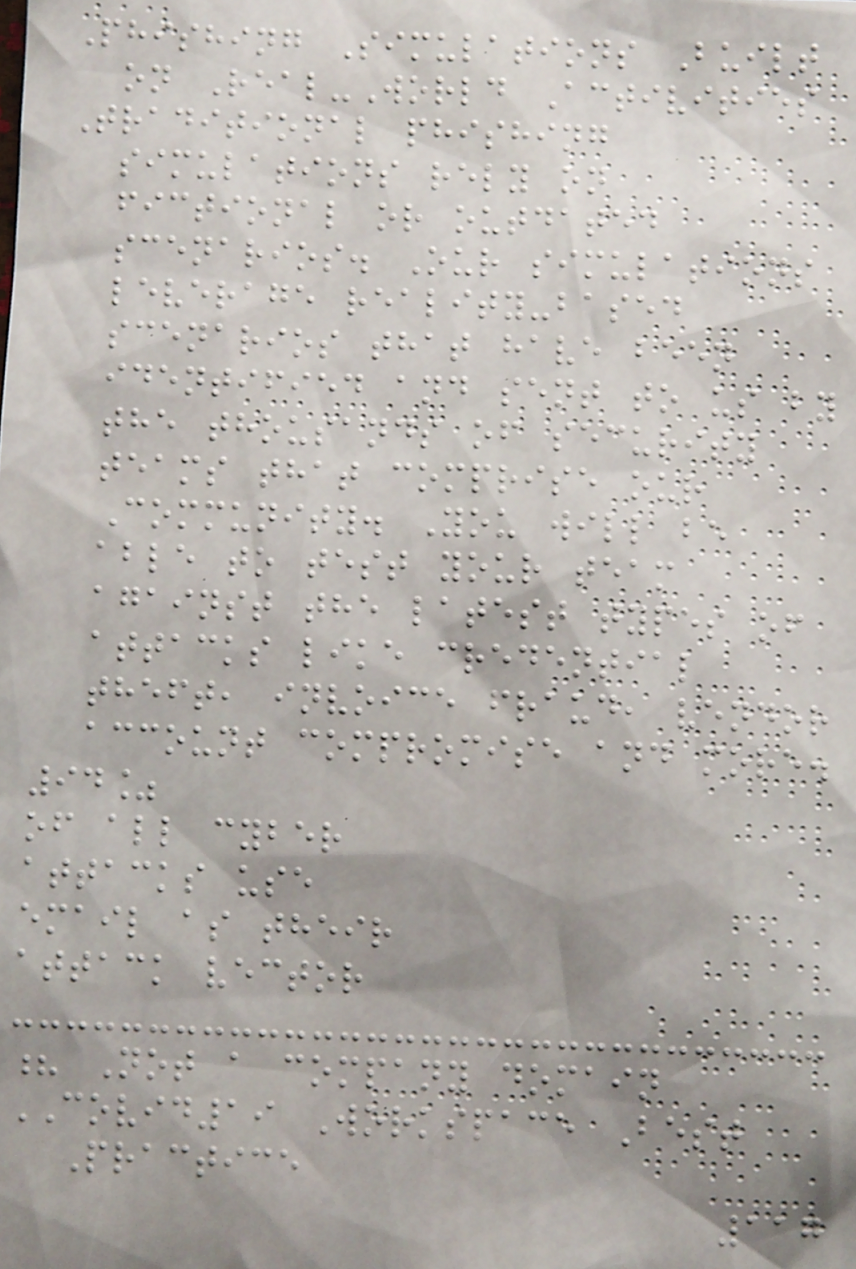Phishing Simulations Built
on Real-World Activities
Traditional phishing
simulations rely on
fictional or outdated
scenarios. Our simulations
leverage reality-based
scenarios that have been
identified and sent to us by
the thousands of security
teams that comprise our
Community. You will be
able to test your team
against the latest types of
attacks like credential
theft, invoice fraud, vendor
account compromise and more.
94%
of all cyber
attacks use
email as their
attack vector
? Not a company domain
COVID19 Workspace Best
Practice
117
